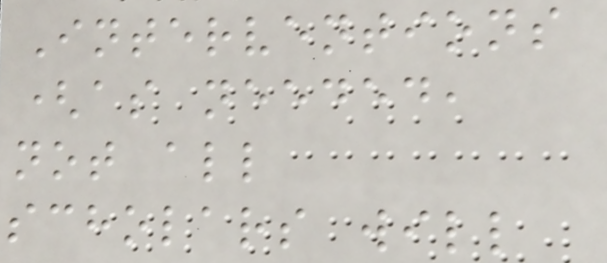Interventions
(as needed,
not all
scholars will
